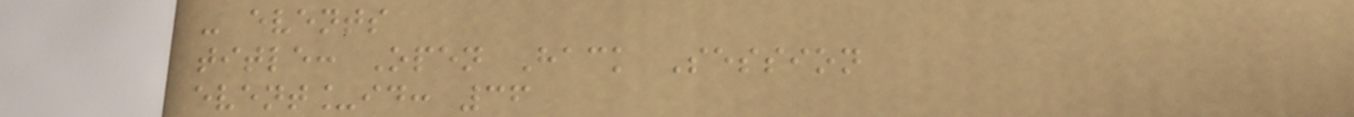- events
title: Open Hack Session
event_id: 36
